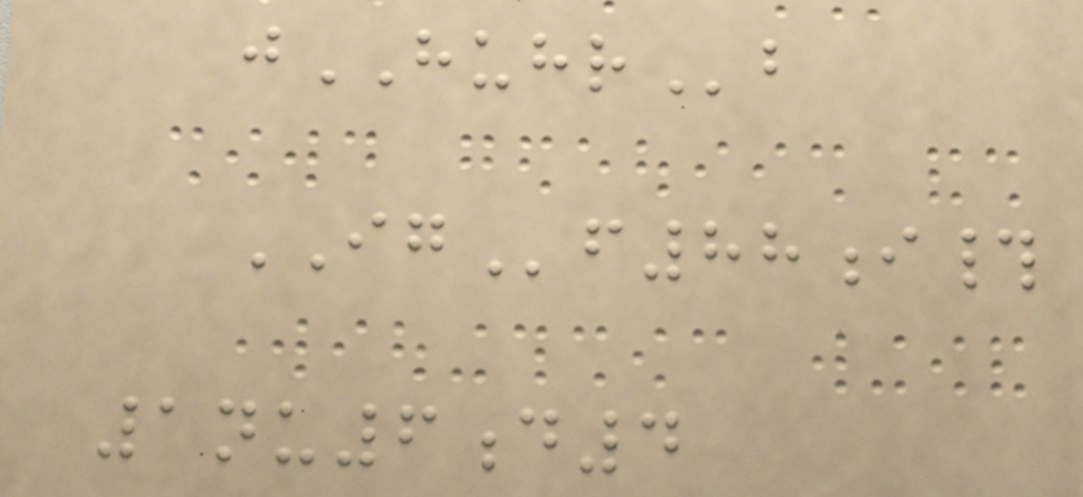jHUHRb
IGf88i#
1nu6d4
